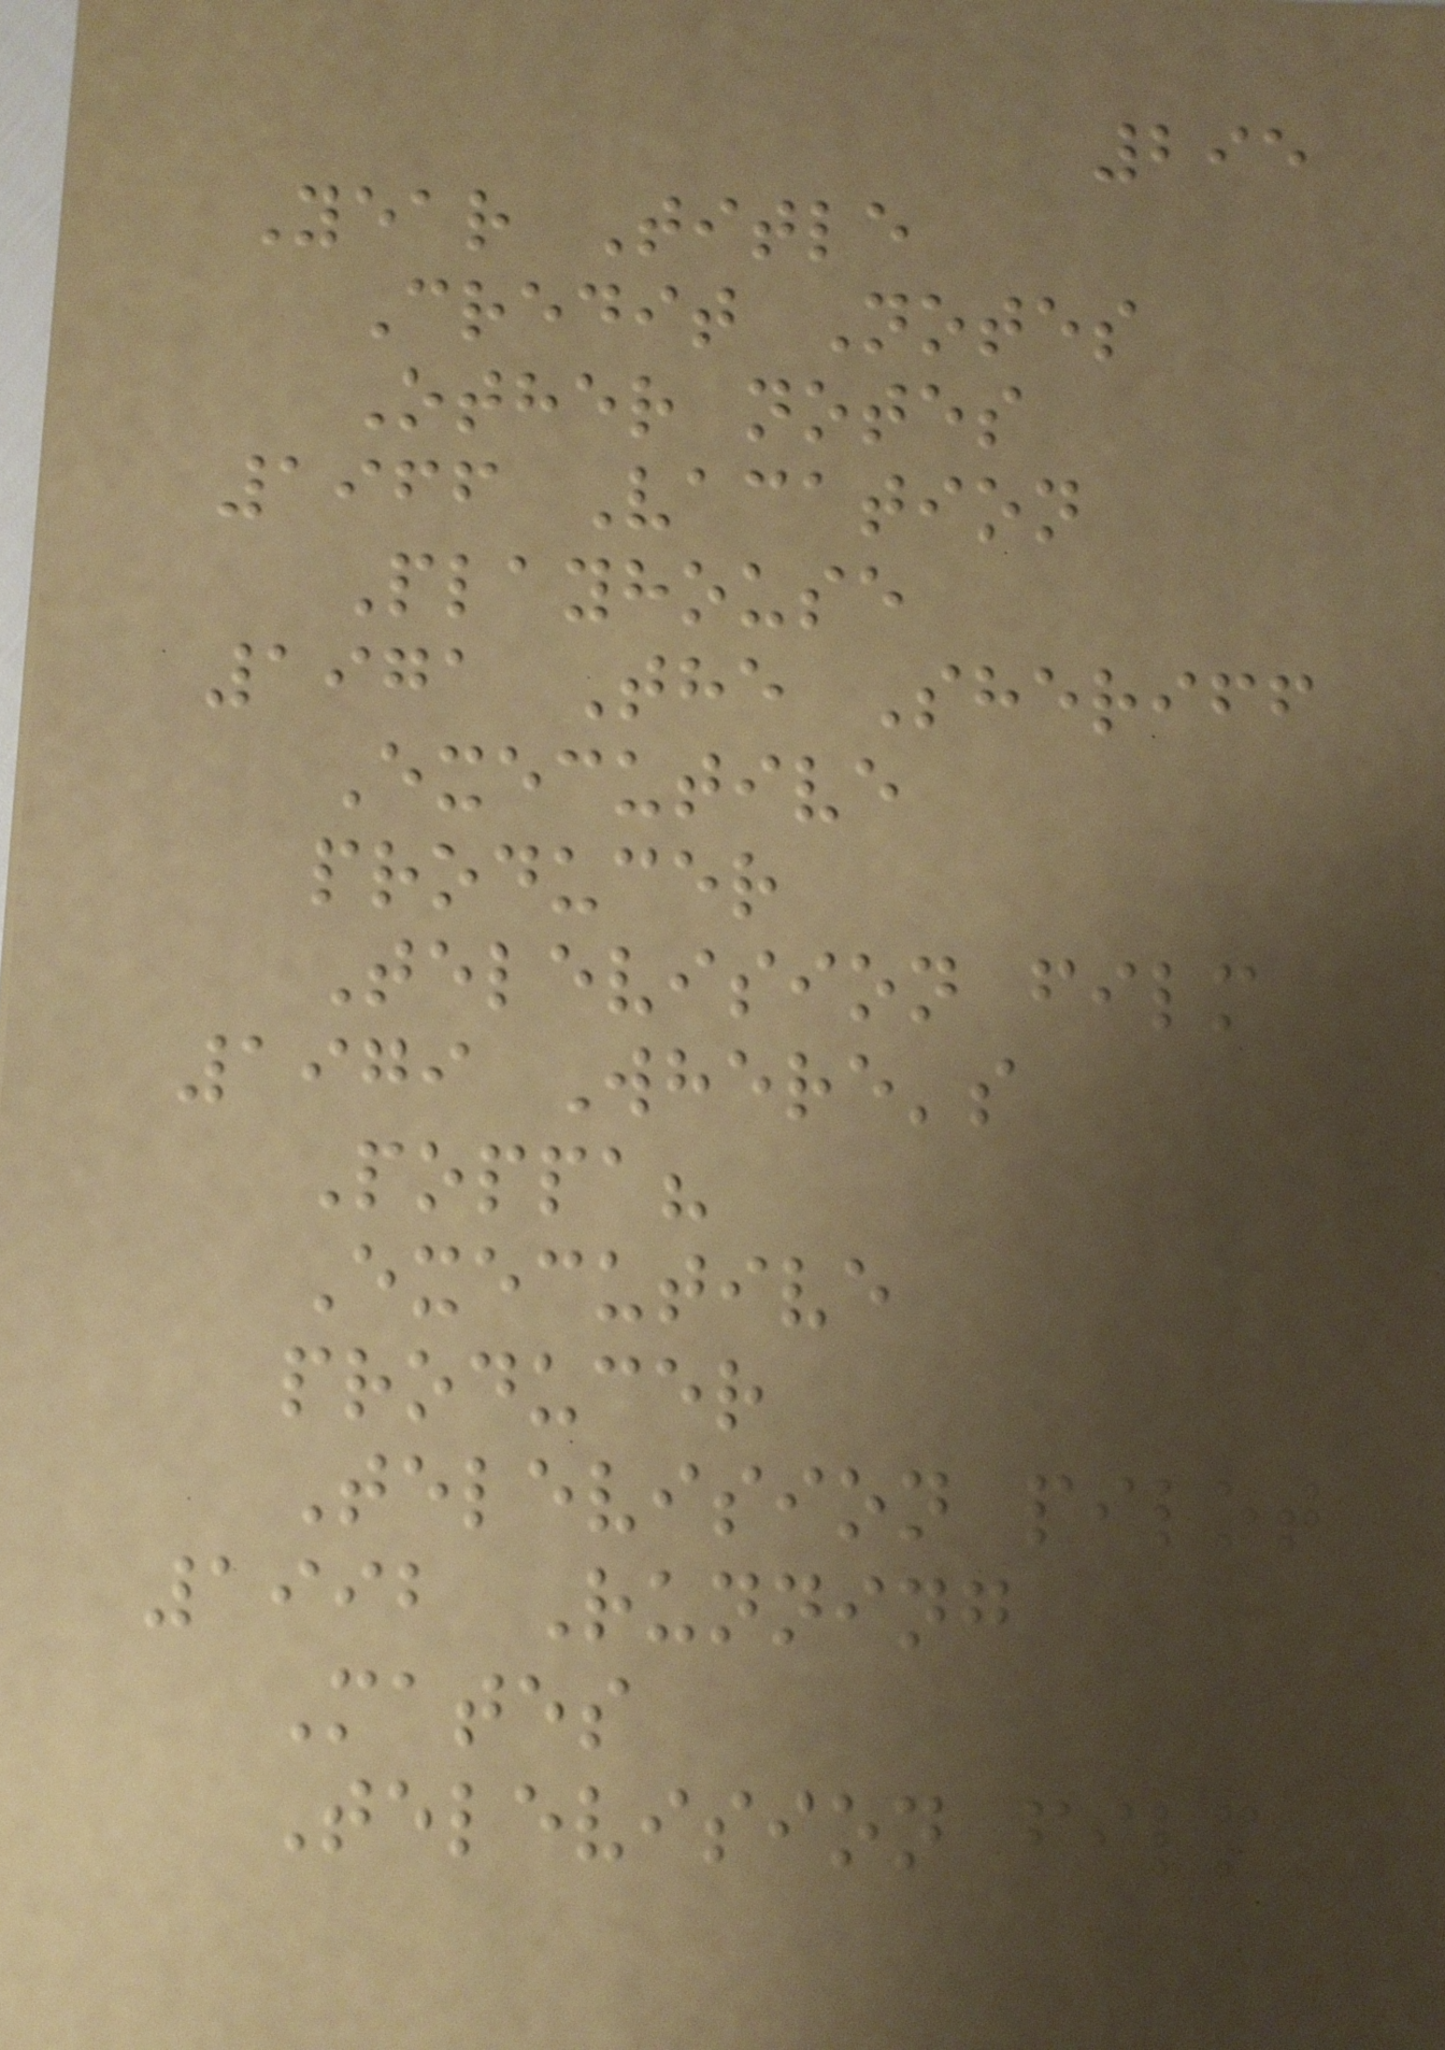295
Year Title
Credit Notes
Other notes
1966 Vacation
Playhouse
1971 The Sheriff
Executive
producer
Television film
1979 Where's
Poppa?
Executive
producer
Television pilot
1992 Running
Mates
Television film
